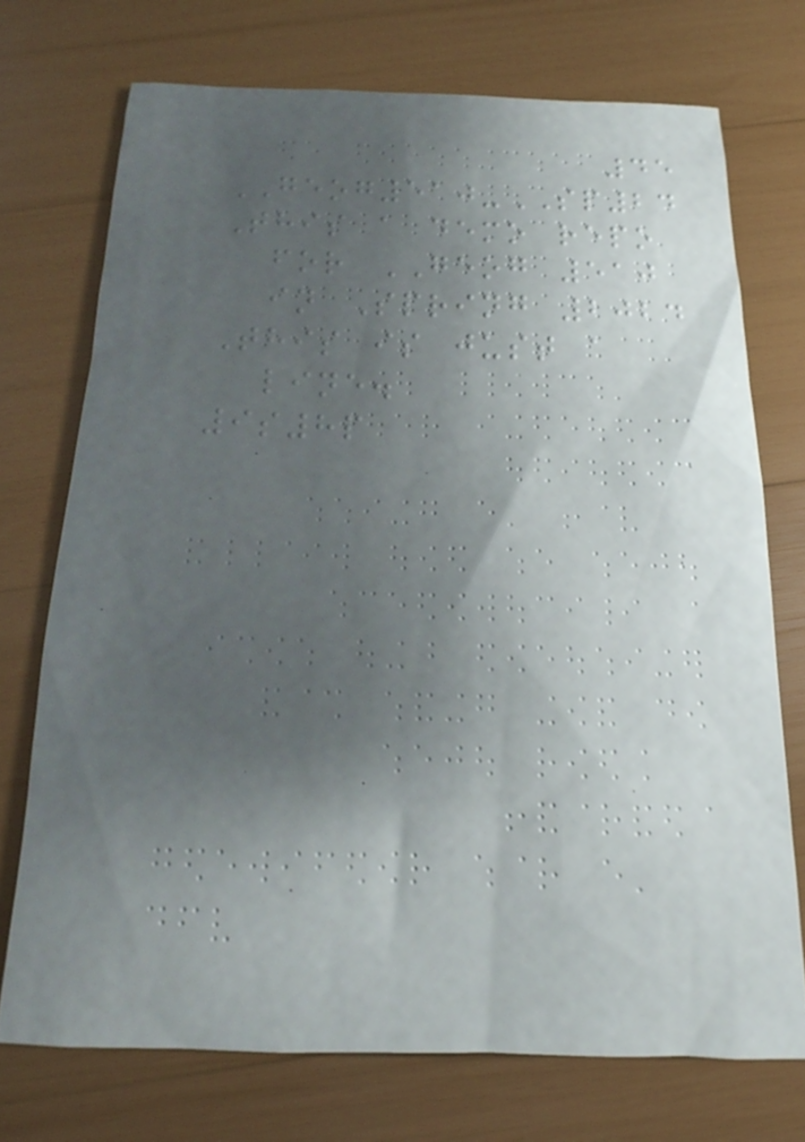45
GEOG510-SP24
This a demo repo
for GEOG 510
in Spring 2024
This is just a
line.
9s8p
